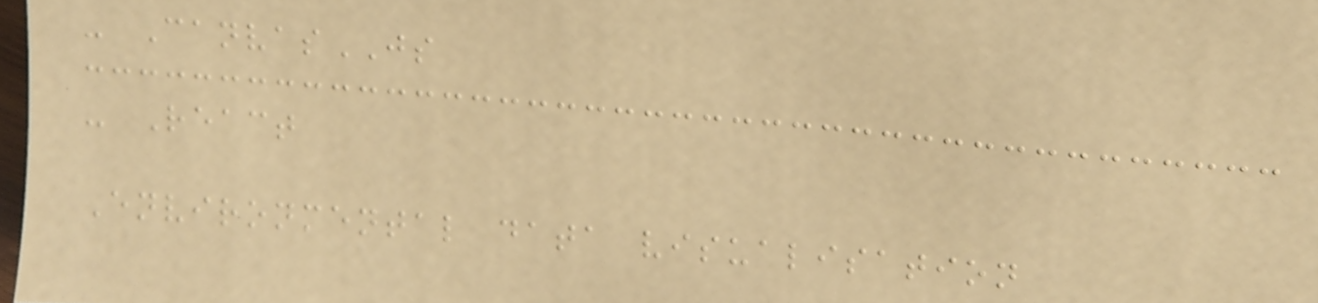- CanvasJS
- React
Environmental data visualisation
